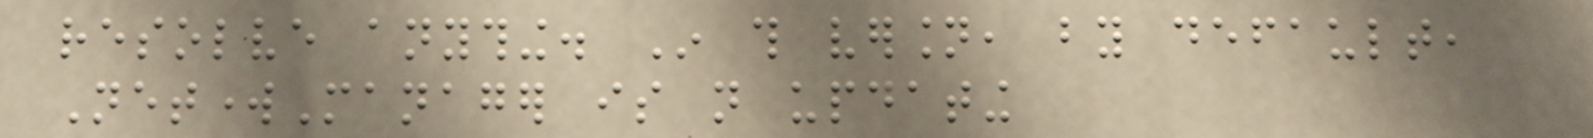resolve anything. In this version, by default,
NetworkManager is not updating
